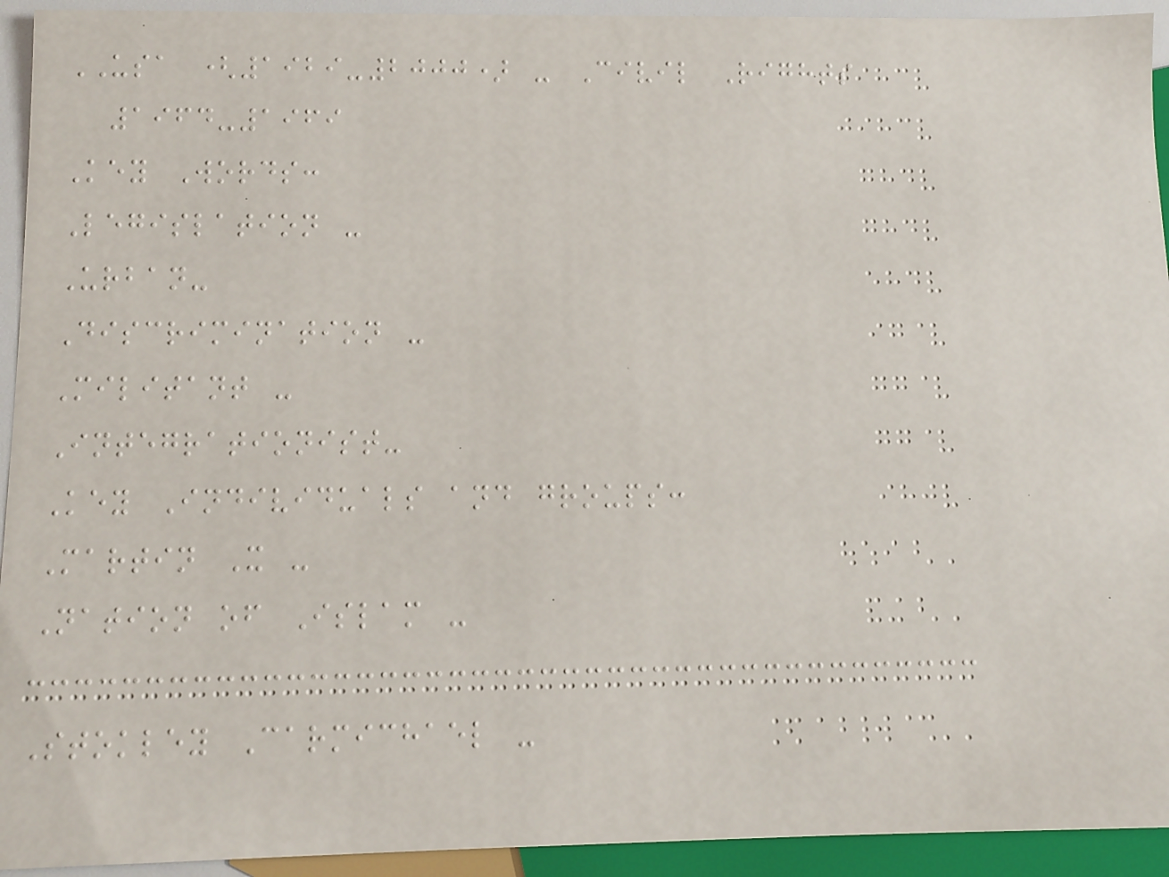USA (1929-2000) - Civil Rights
1964-1969
Key Words:
Legislation -
Urban-
Discrimination -
Militant -
Integrationist-
Key Individuals and groups:
Martin X -
Nation of Islam -
Stokley Carmichael -
